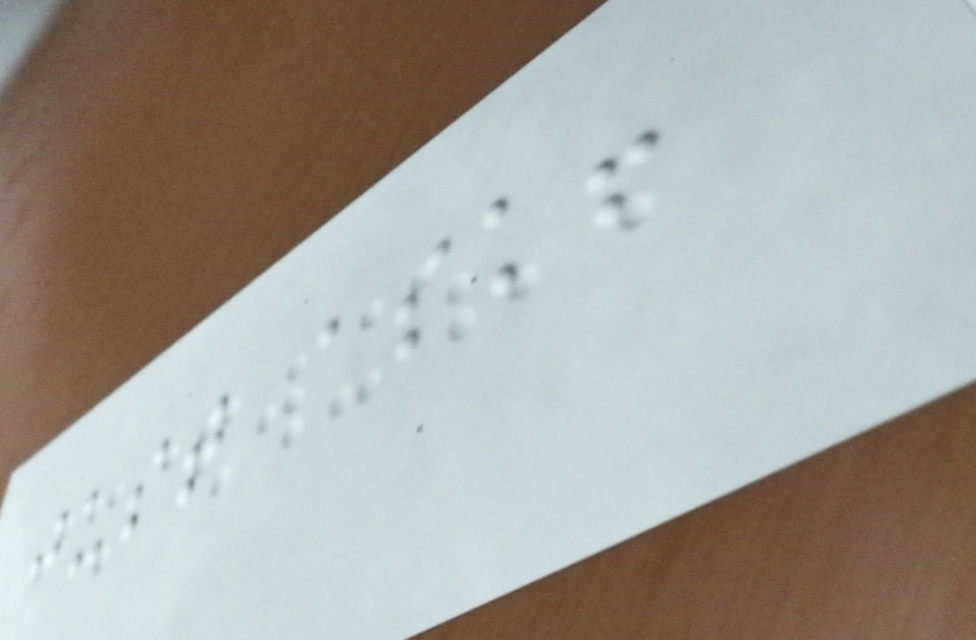just ask!
